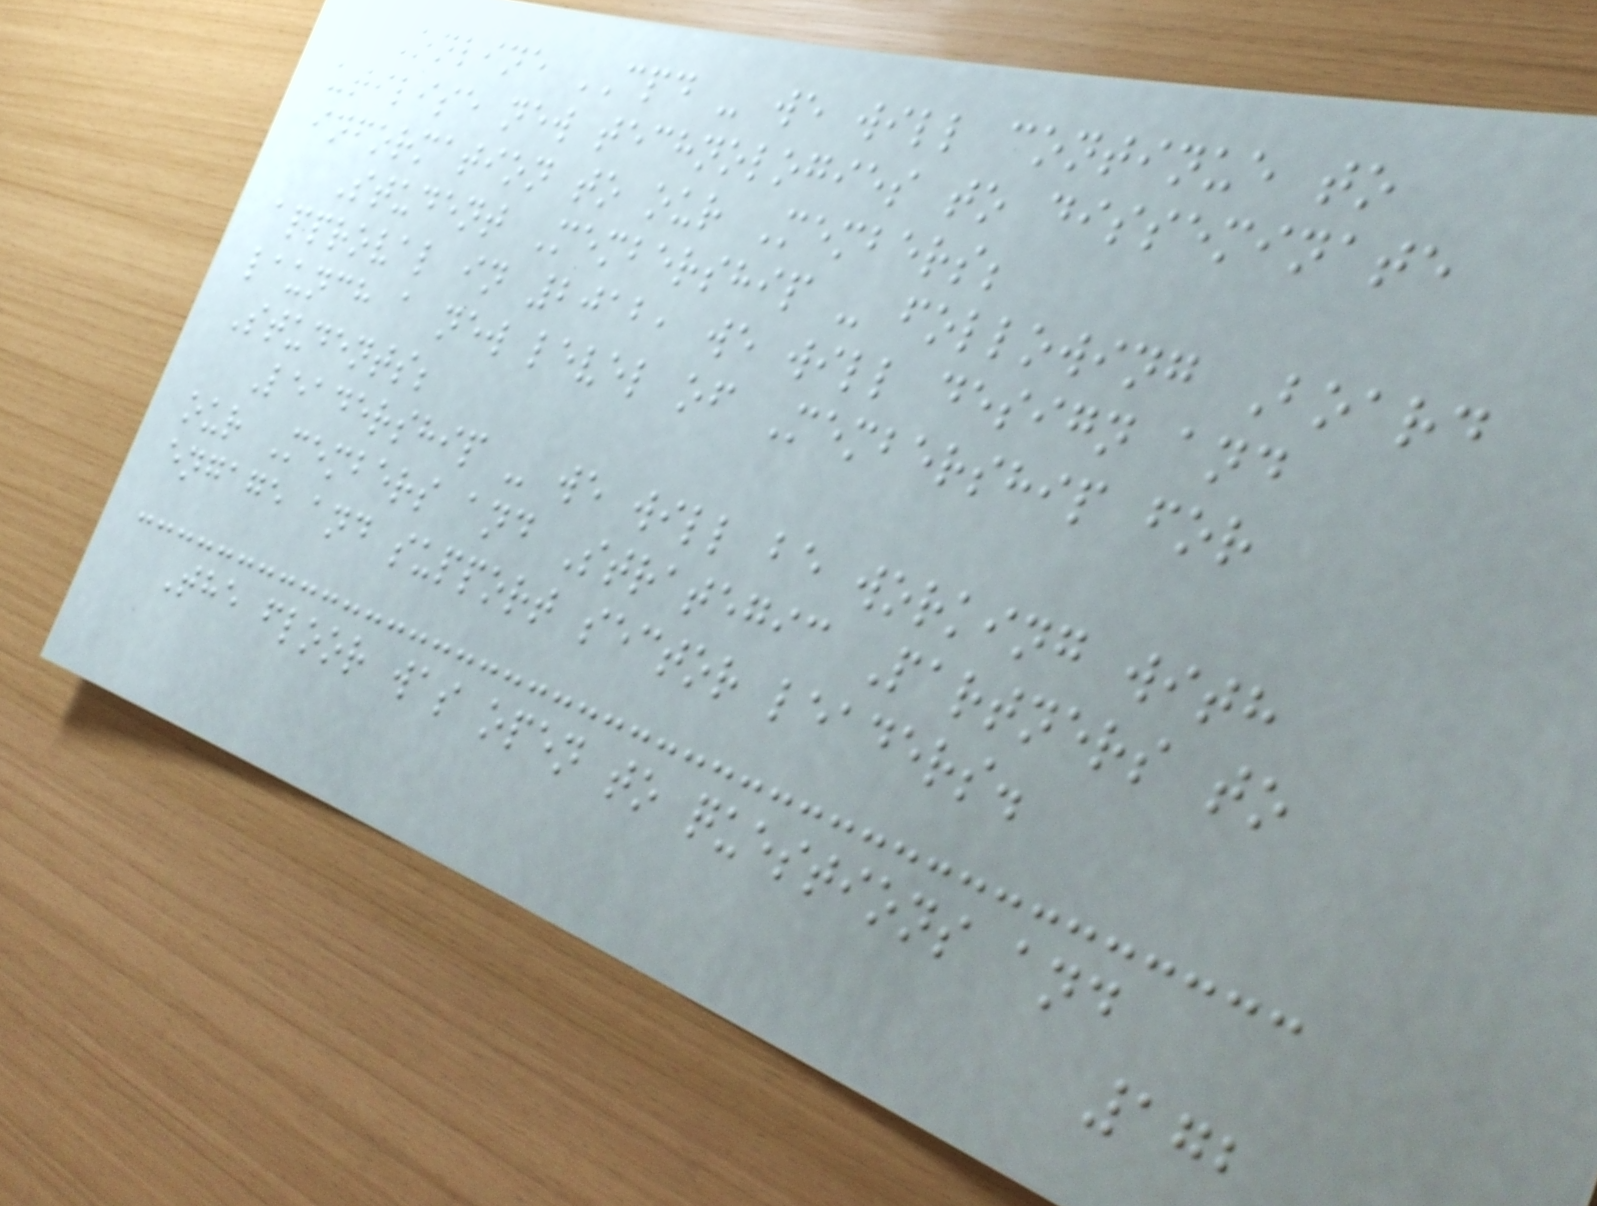Online CPD - we will continue to
utilise new technologies to disseminate
information to our Members;
Student Membership - following Board
approval in 2012, we will design and
launch a new level of Membership for
Students;
Leadership - we will be working with
our Members and Strategic Partners to
engage and support sector leaders.
The floor was open to questions and
172
